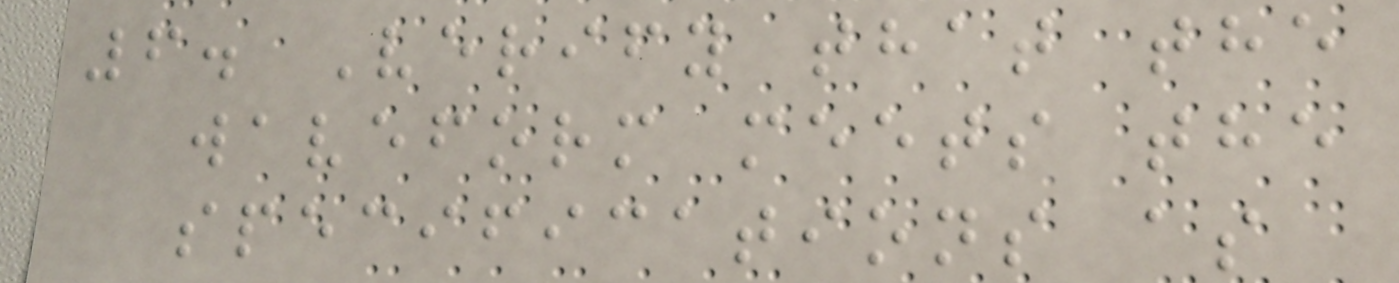6. Verify that the
waveform meets the
specifications as
